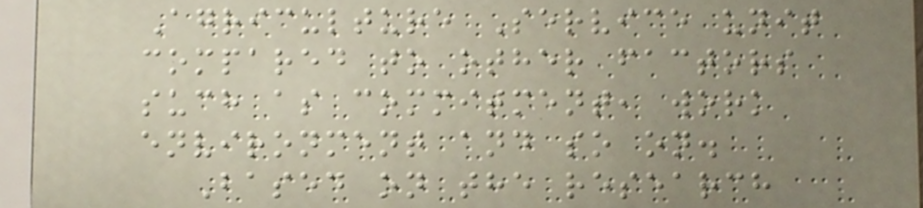Agriculture Service unit
compared to other factors
such as commitment, work
environment and so on.
Based on the research
